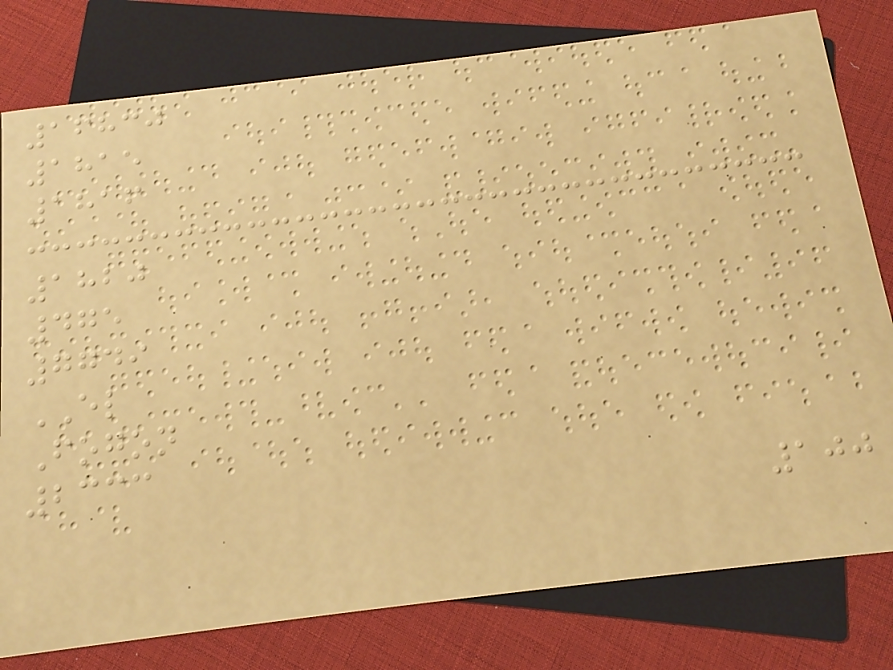16830
1815
1816
1820
475
7749
EL
Fogon
2333
100
